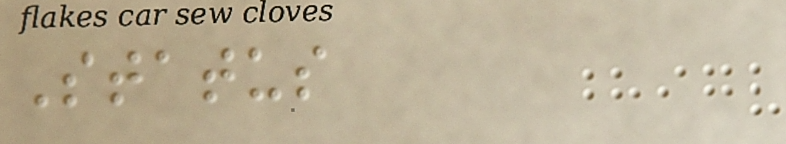Status
